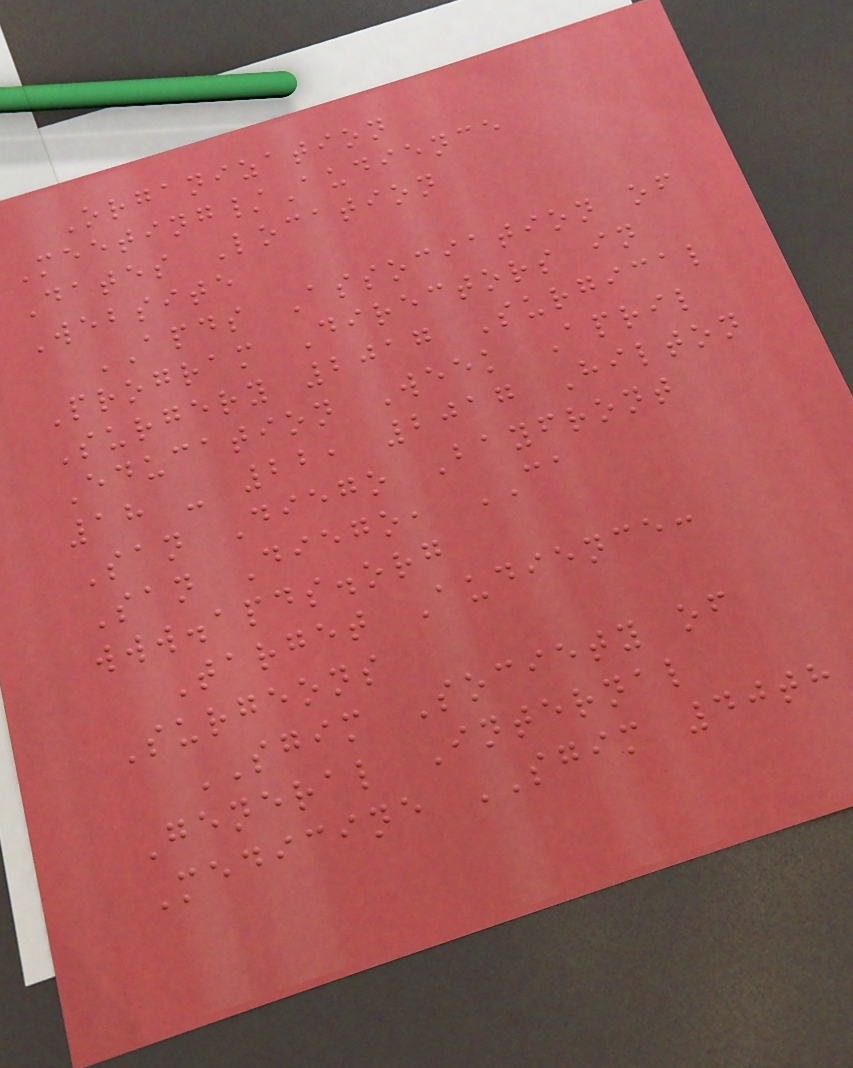Organization
Meeting/Audience
Dates Location
Website
APDS Association of
Program Directors in
Surgery 2017 Surgical
Education Week April
18 - 22, 2017 Hilton
San Diego Bayfront
San Diego, CA
www.apds.org
Target Audience:
Surgeons
SGIM Society of
General Internal
Medicine SGIM 40th
